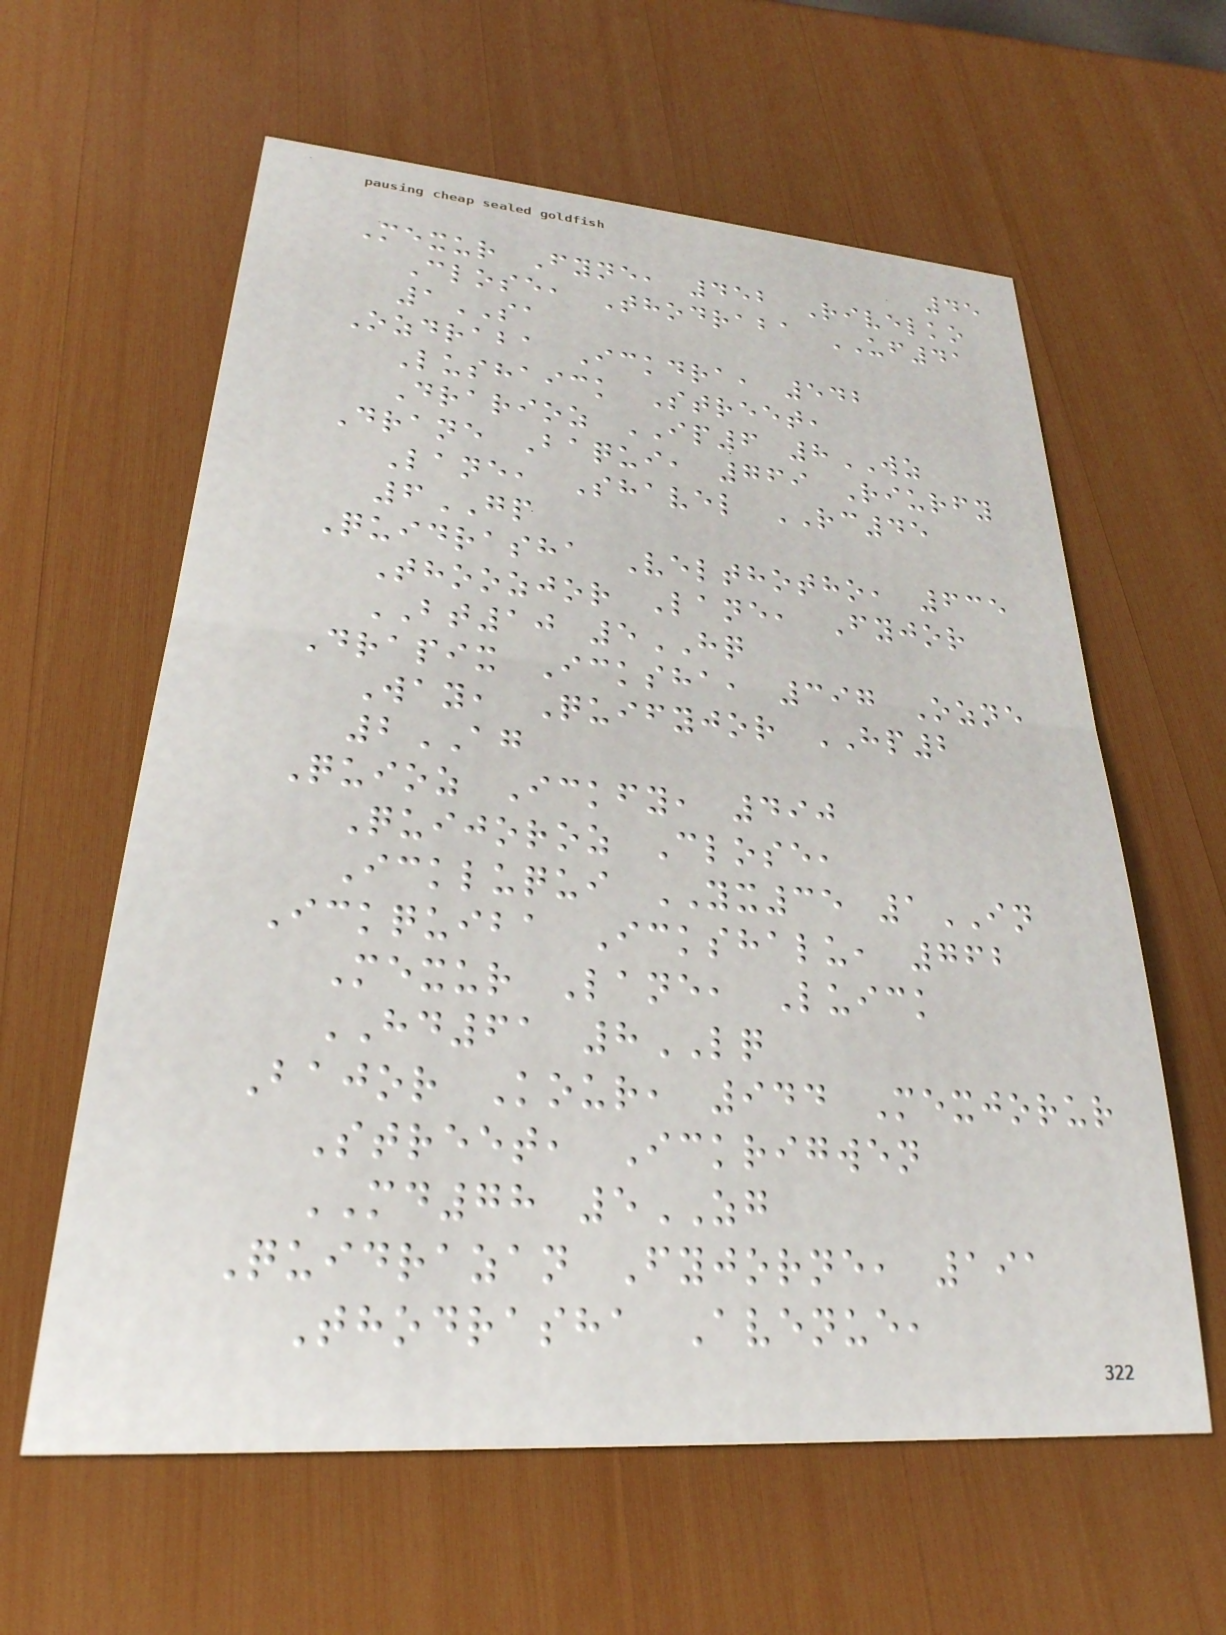45
Mexur Fyne, 452 Rivelko
Close, Thodraba UF41
1SA
Ozdraba Ickdra, 542
Lushaick Street,
Drarioz IP6 8WZ
Drane Baqui, 769 Riurfy
Lane, Shavel RC45
6GP
Quidrasha Velthotho, 635
Thoozjor Lane, Fyjor
BT10 5HQ
Drapix Icksha, 397 Ozne
Way, Quifyjor HP2
2AG
Quioz Ickfy, 490
Quijoroz Close,
Ickluqui YX35 1IN
Ickquiba Ickshalu, 762
Mexur Lane, Luick
HD61 8LQ
Bajor Kour, 944 Mexjorur
Street, Ickrigwen
MD78 5ZG
Quidrazan Fyjorne, 191
Thodrasha Avenue,
